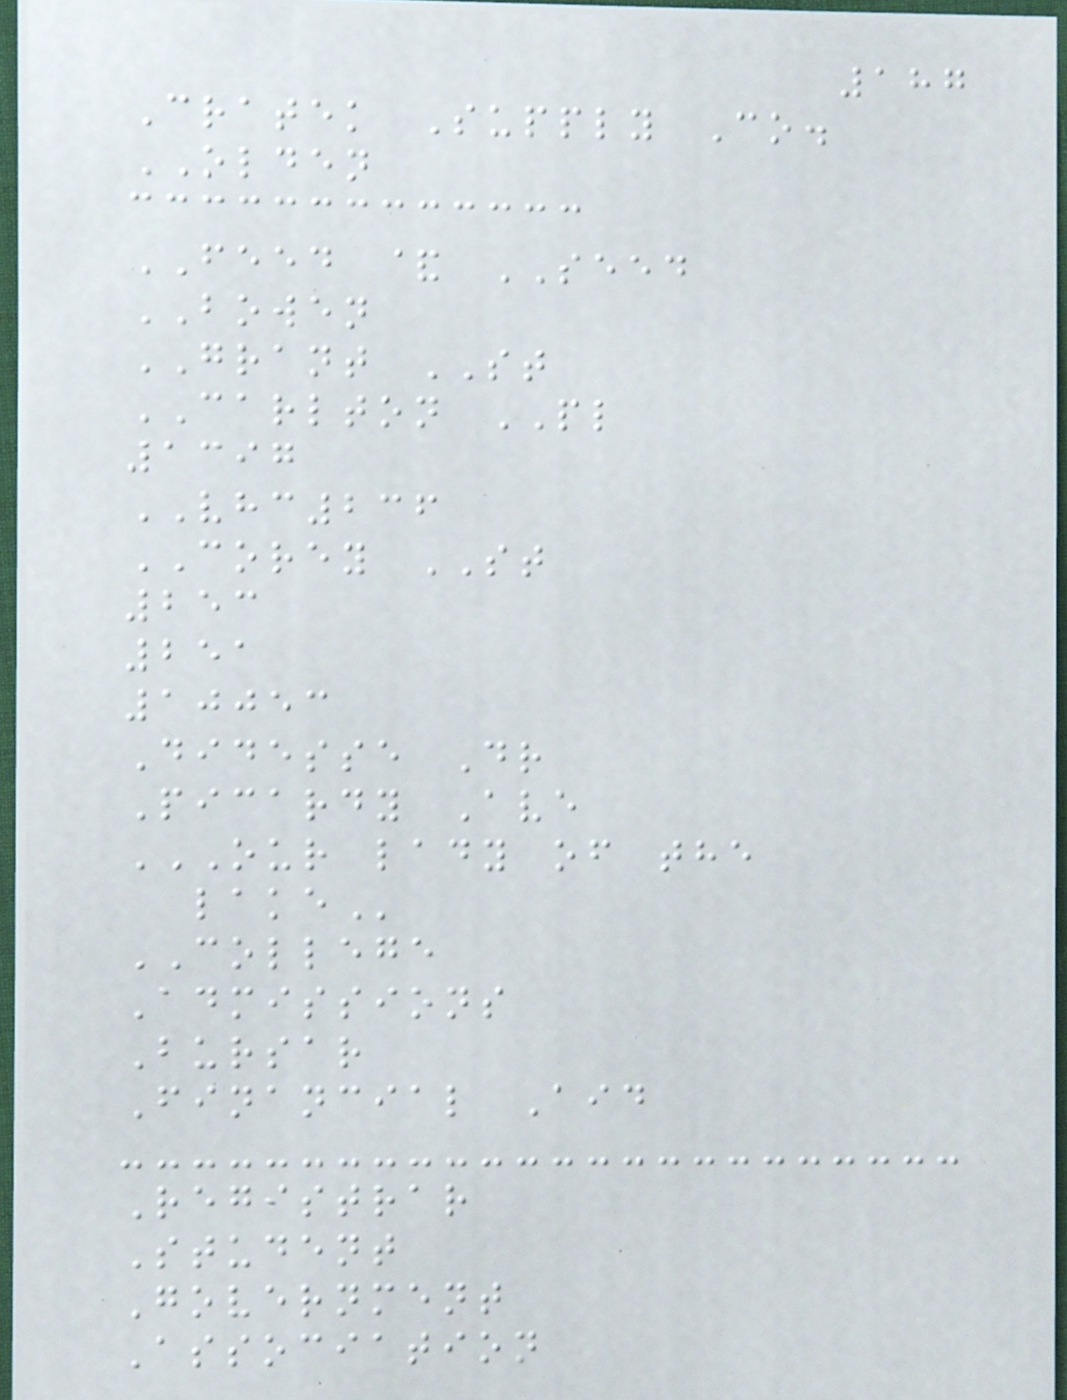187
Cratek Supply Co.
OLDEN
FEED & SEED
BOWEN
GRANT ST
CARLTON PL
1397
VHC236
COREY ST
253
251
10053
Didesse Dr
Picardy Ave
OUR LADY OF THE
LAKE
COLLEGE
Admissions
Bursar
Financial Aid
Registrar
Student
Government
Association
